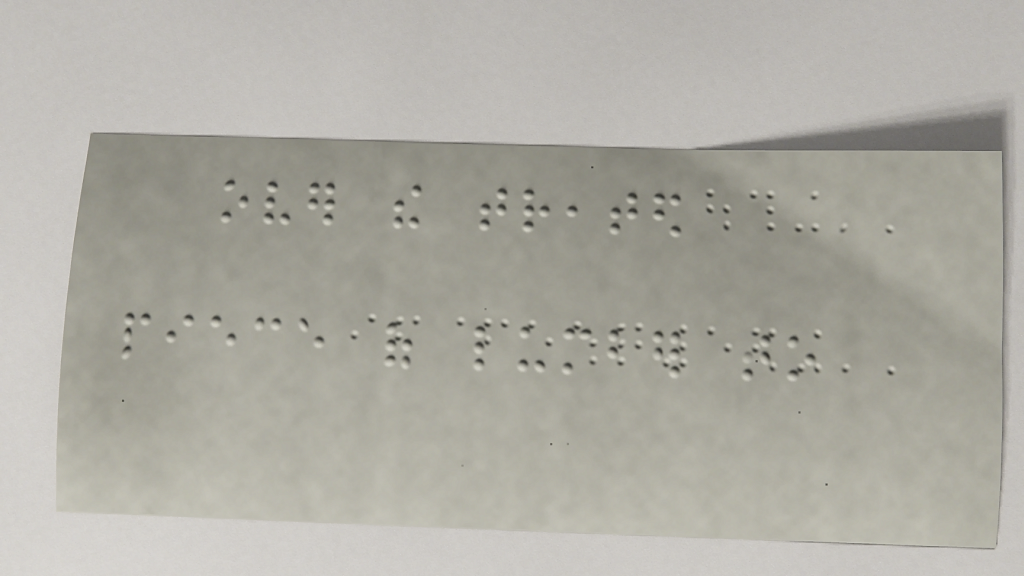over the treated
piece of lumber to
